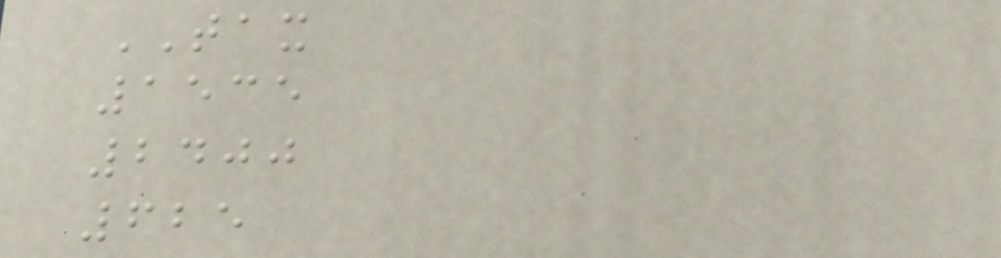TAX
1535
2400
625
